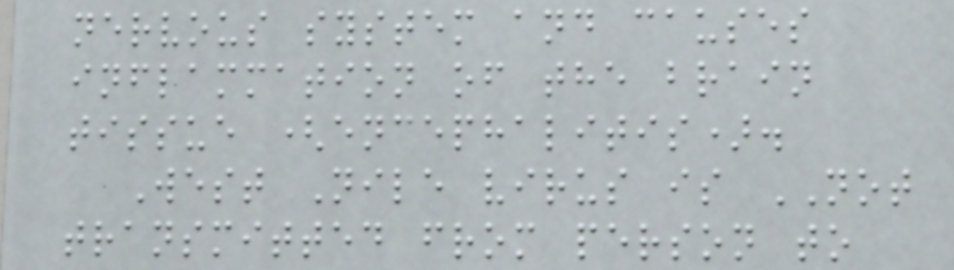nervous system and causes
inflammation of the brain
tissue (encephalitis).
West Nile virus is NOT
transmitted from person to
